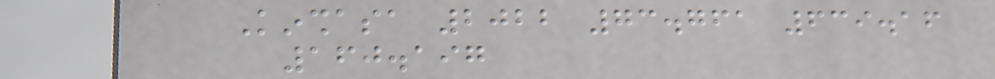Kinshasa 2022 73.761 639.16
160.197
